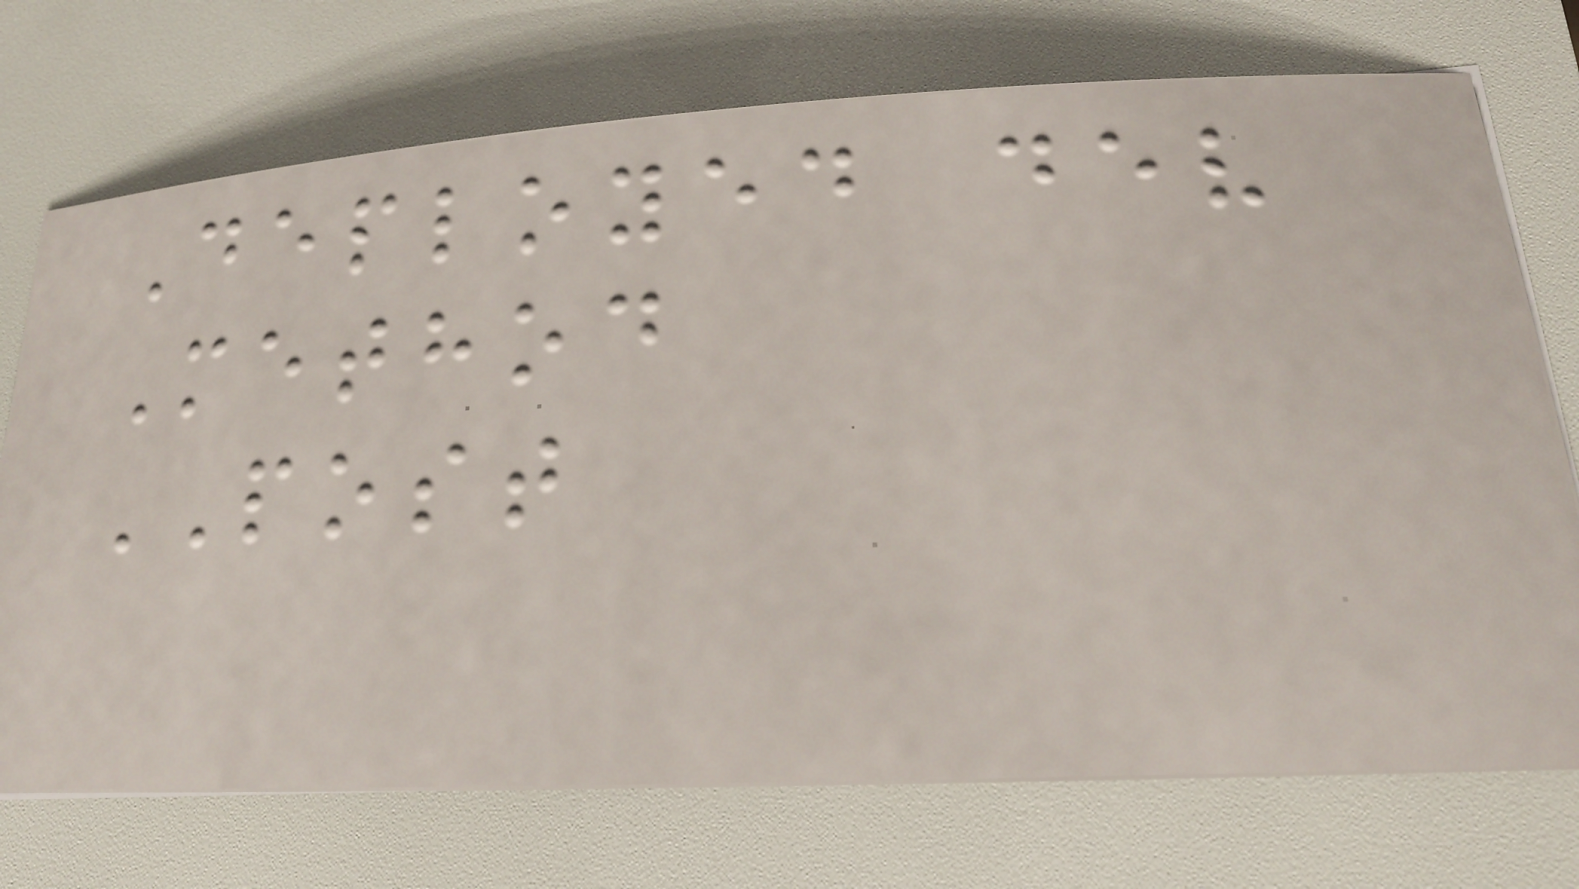Deployed dev
Method
POST
